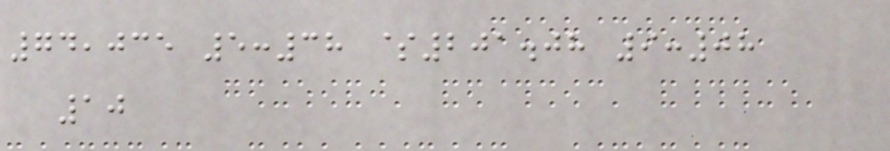74,035 5:38 $201.08 9:08
10
